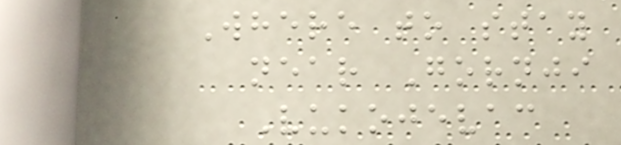Where to stay
near Gornji
Vukojevac
